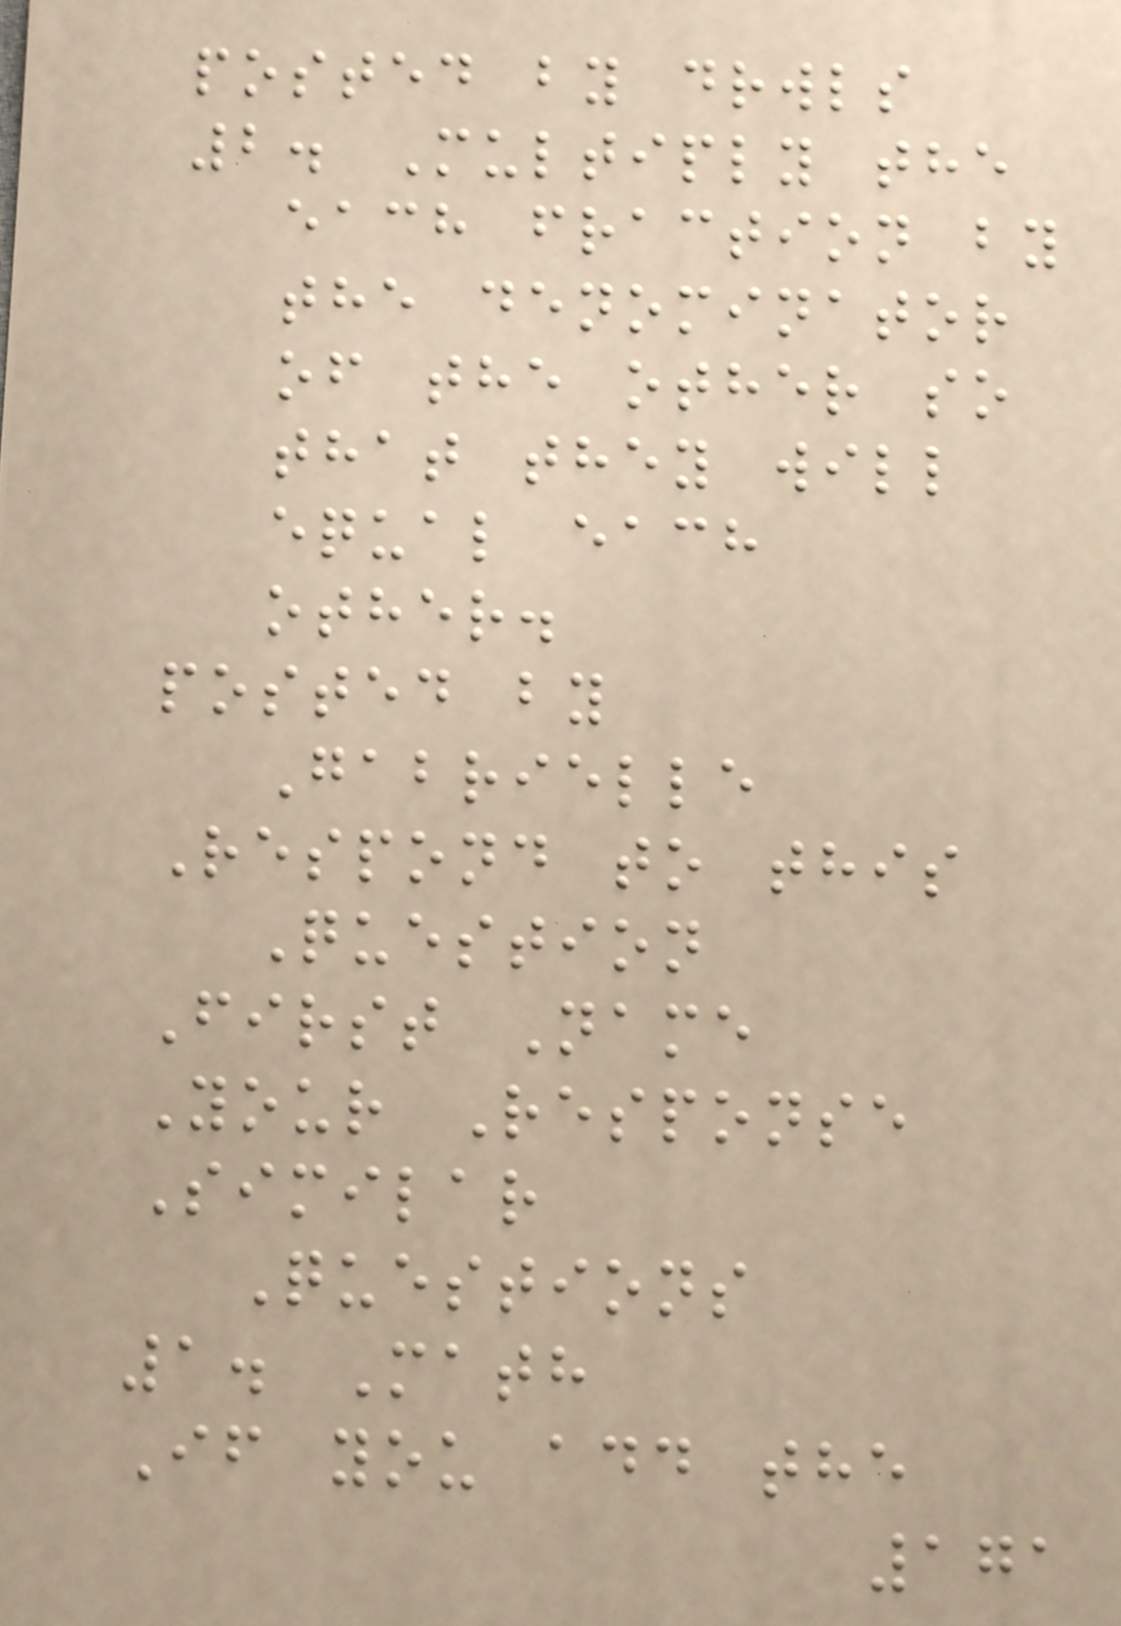posted by drwls
2. Multiply the
each fraction by
the denominator
of the other so
that they will
equal each
other.
posted by
Gabrielle
Respond to this
Question
First Name
Your Response
Similar
Questions
1. Math
If you add the
171
